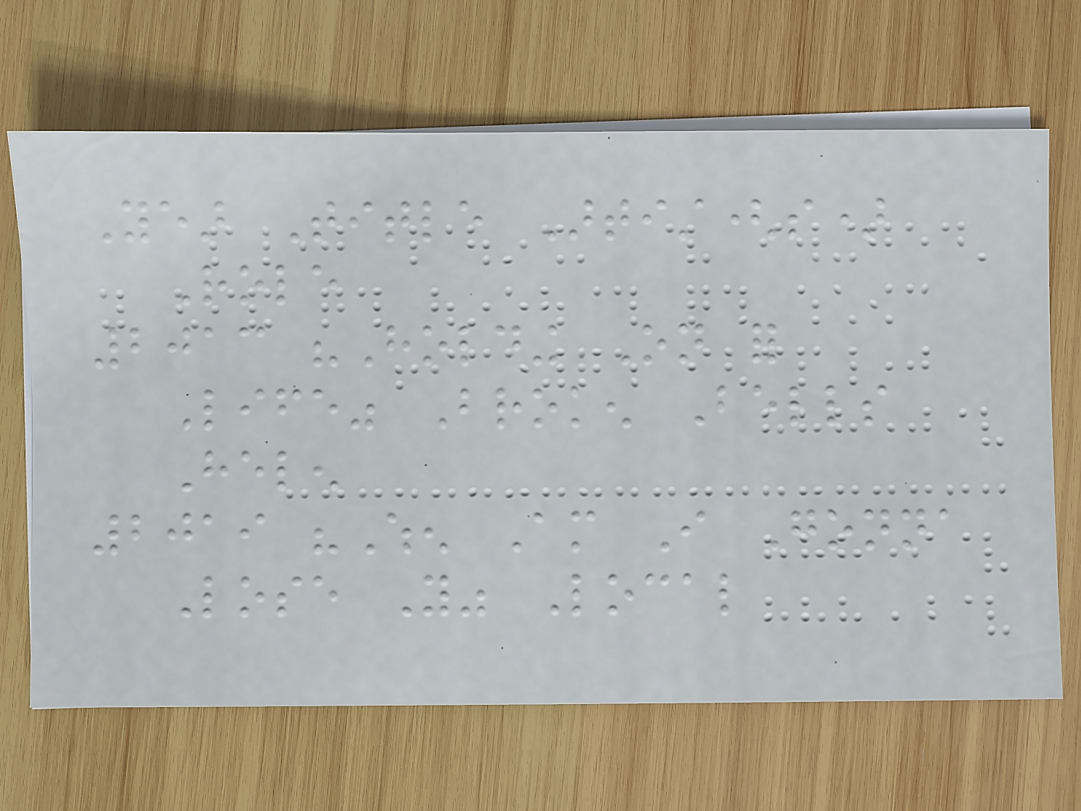Year Title Artist(s)
Role
2013 "Holding On for
Life" Broken Bells
Helen
2019 "When Am I Gonna
Lose You" Local
